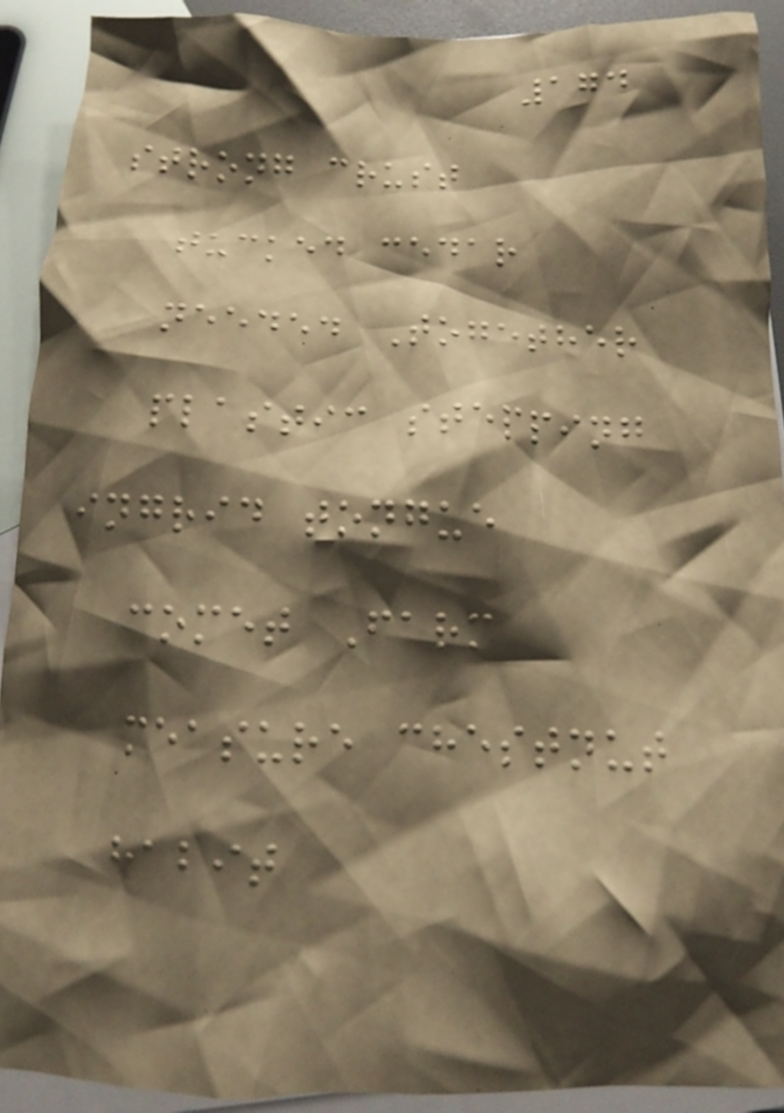174
strong crust
tucked cedar
needed Together
plastic stepping
ingrid tongue
comet Farm
measure chestnut
habit
